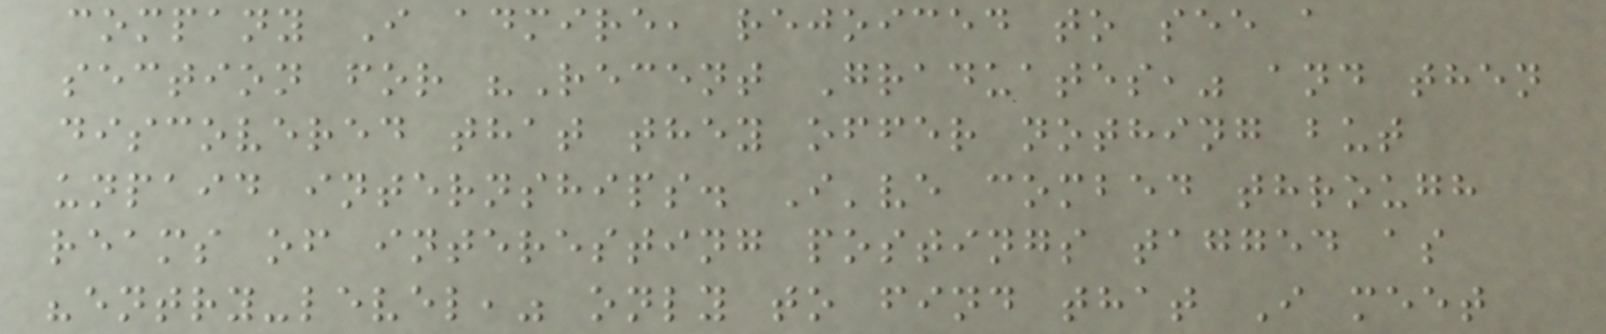company I admire, rejoiced to see a
section for "Recent Graduates," and then
discovered that they offer nothing but
unpaid internships. I've combed through
reams of interesting postings tagged as
"entry-level," only to find that I meet
